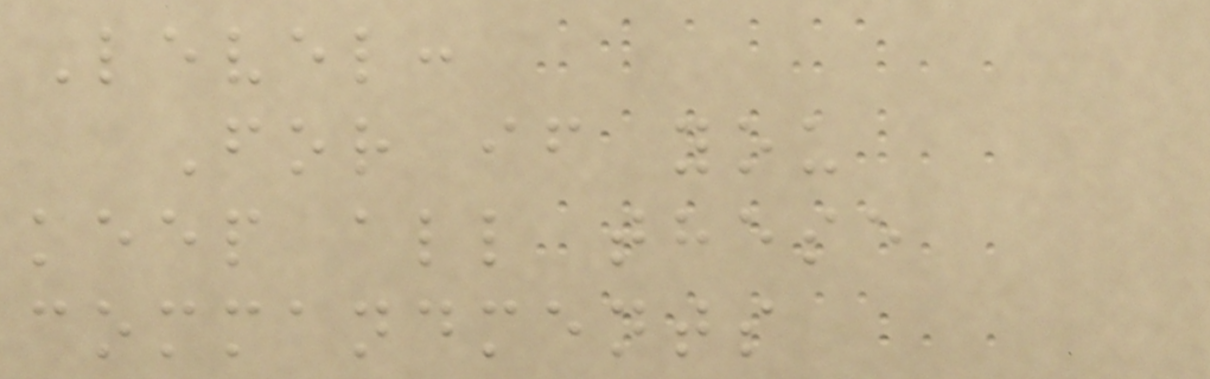Level:
For if you
keep all these
commandments
